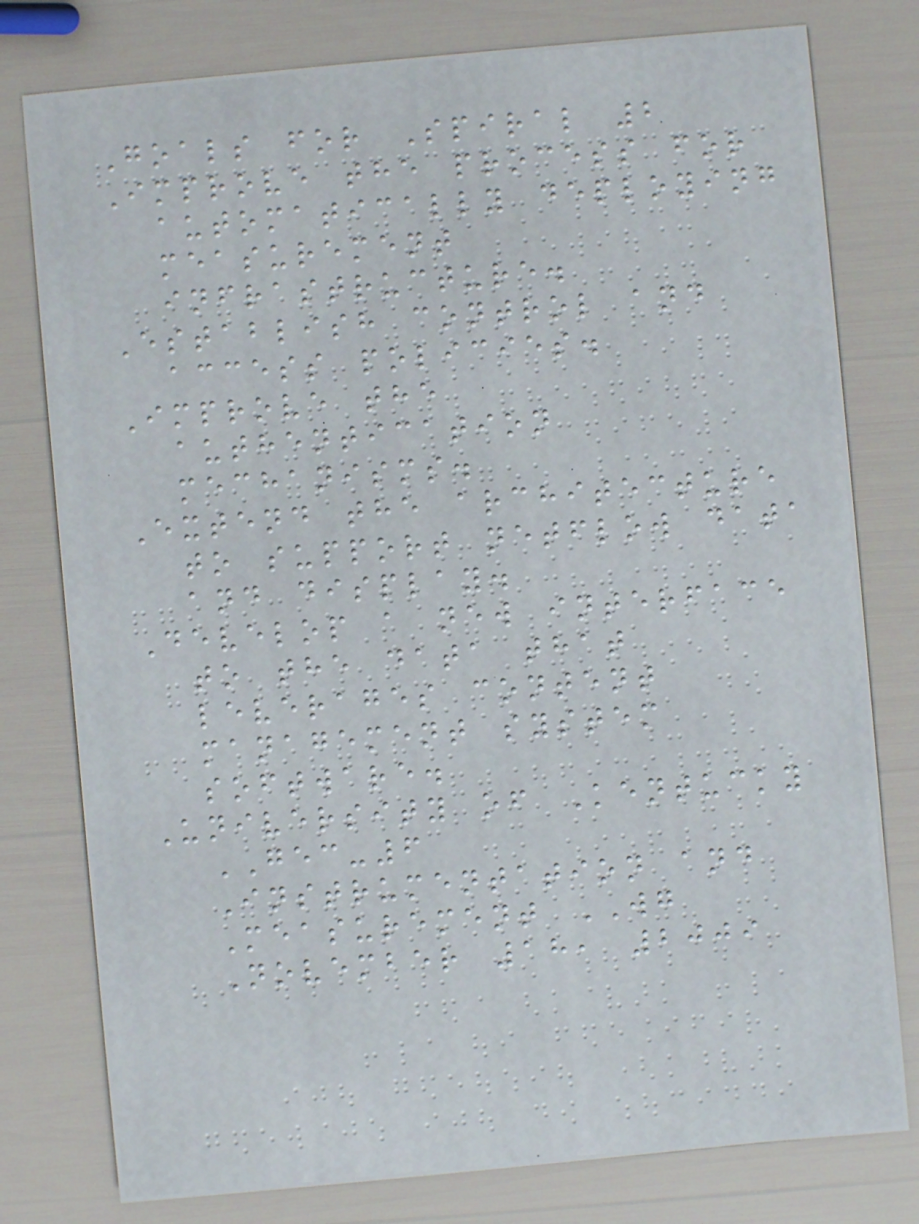Goals for Spiral 2
Improve the process for
automatically deploying
measurement
infrastructure.
Establish control and
access policies.
Improve the
authentication
mechanisms.
Extend the architecture
to support netflow data
and display.
Develop a new interface
to the data that
leverages content
management system
software.
University of Kentucky
GEC-6
Instrumentation and
Measurement WG
November 18, 2009
